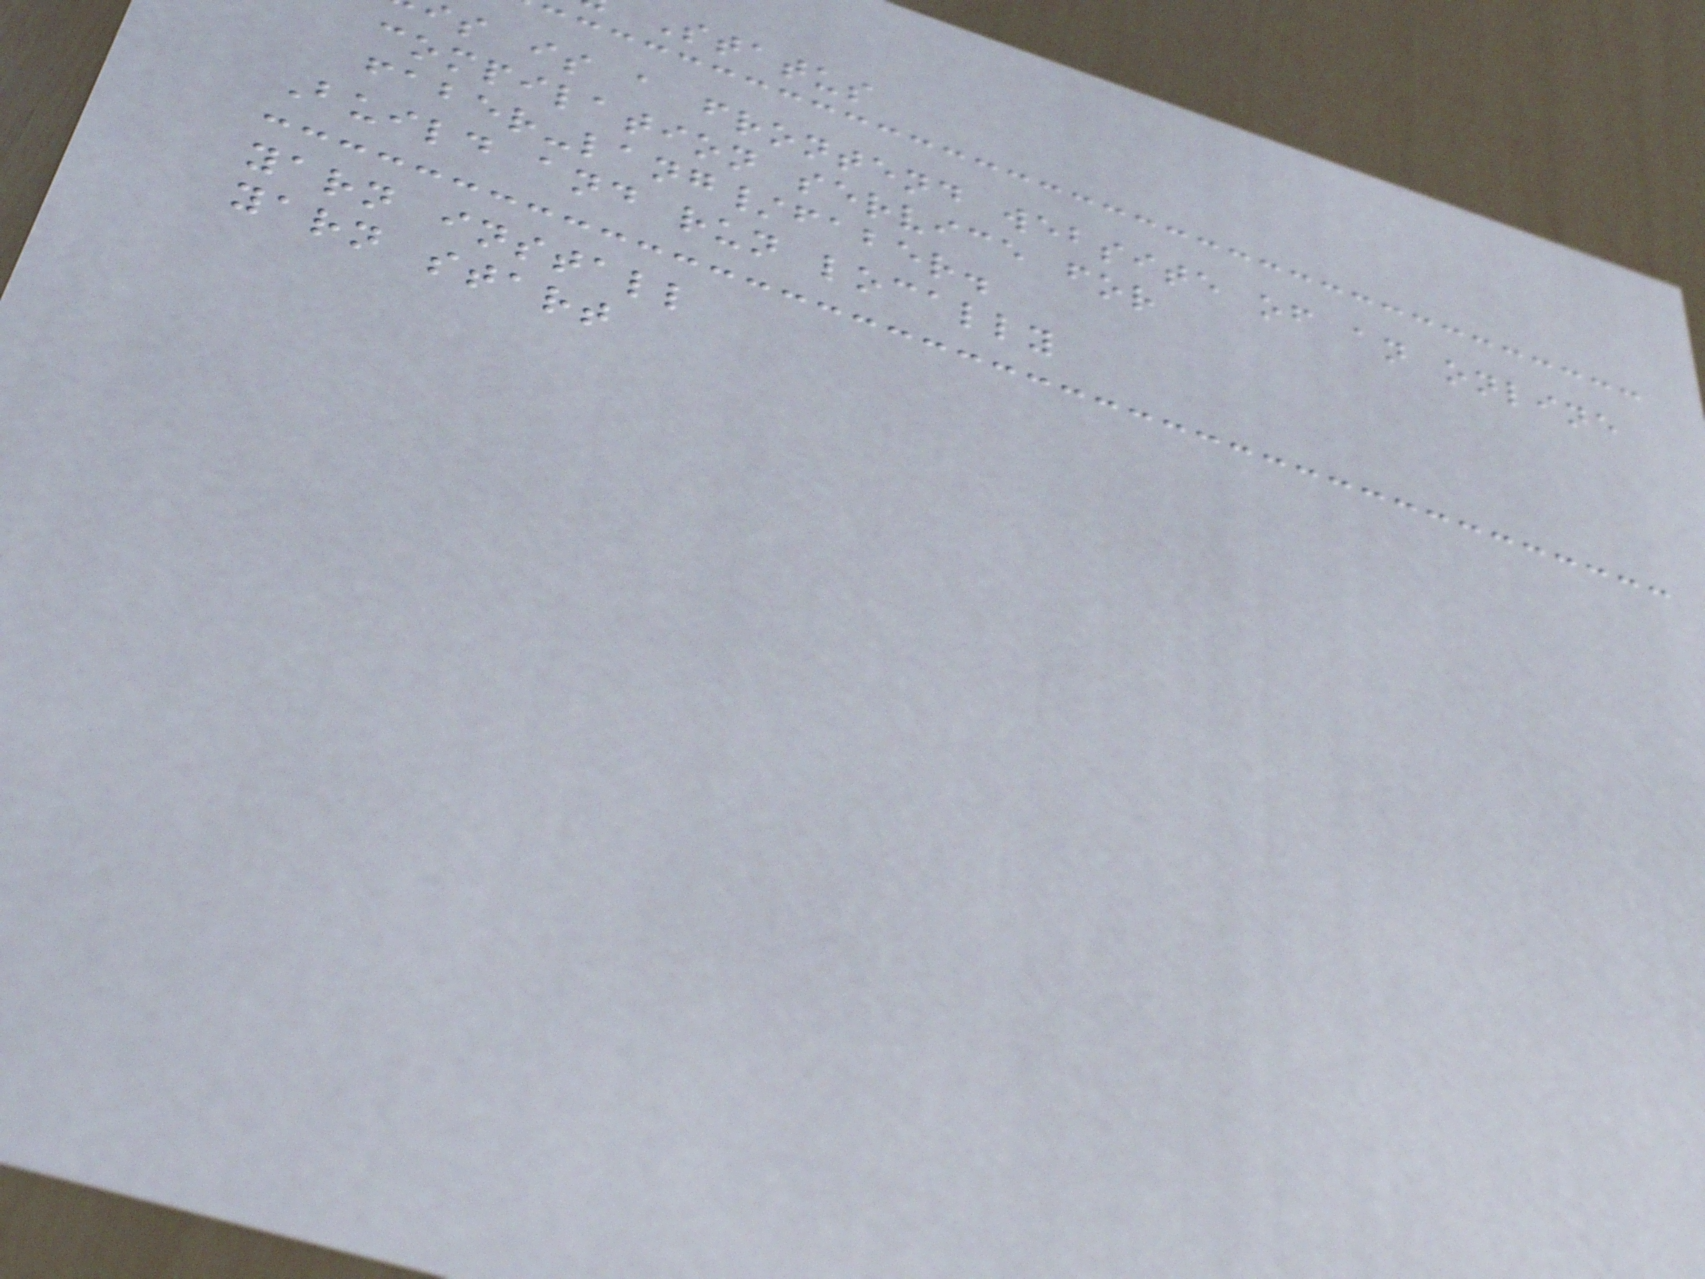Status
s is a frontend website of an online
compilation service for
faber-lang/faber.
Build and run locally
yarn install
yarn start
